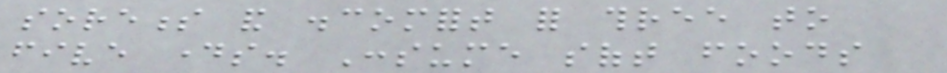soreness and discomfort for three to
five days. Consume soft foods
